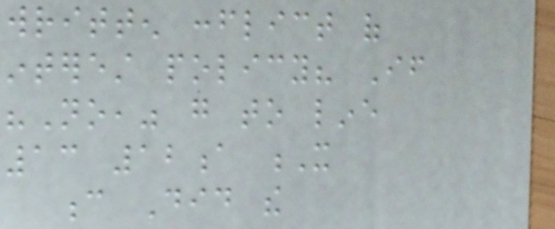written conflict of
interest policy? If
"No," go to line
13 12a X
c Did the
